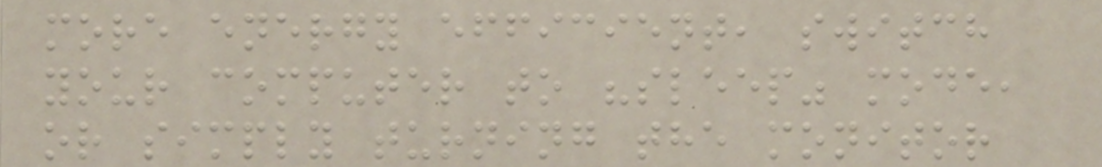more energy efficient, switch
your computer to "sleep" mode,
or simply turning the monitor
